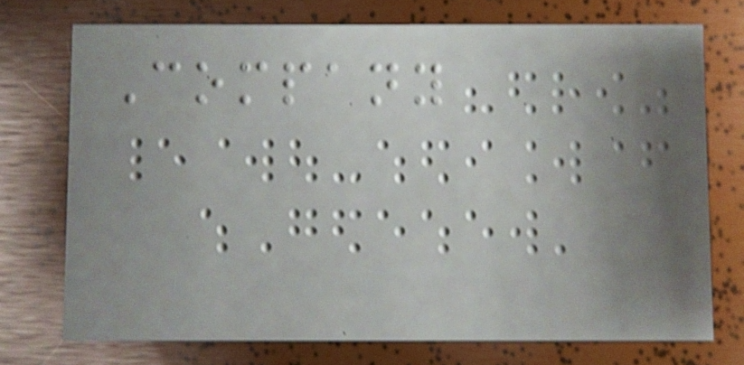Company
